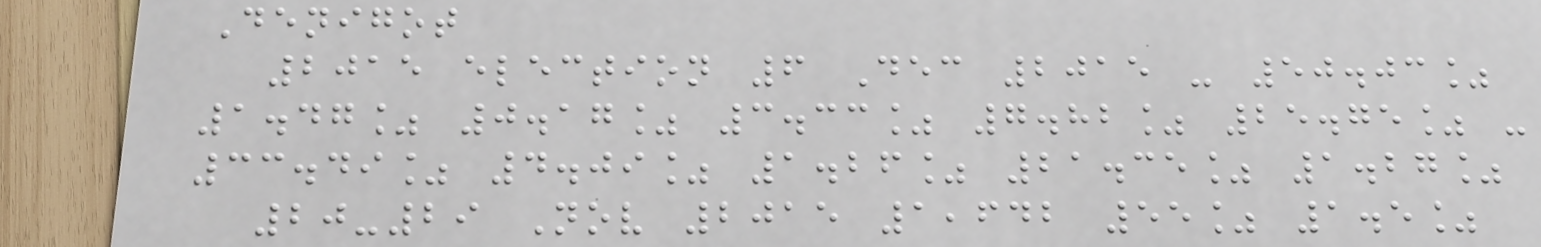Denigot
2015 election 6 Dec 2015 - 50.03%
1.47% 0.17% 3.33% 7.82% 25.75% -
33.49% 4.09% 1.26% 21.35% 1.27%
20-29 Nov 2015 1,642 55% 1.5%
